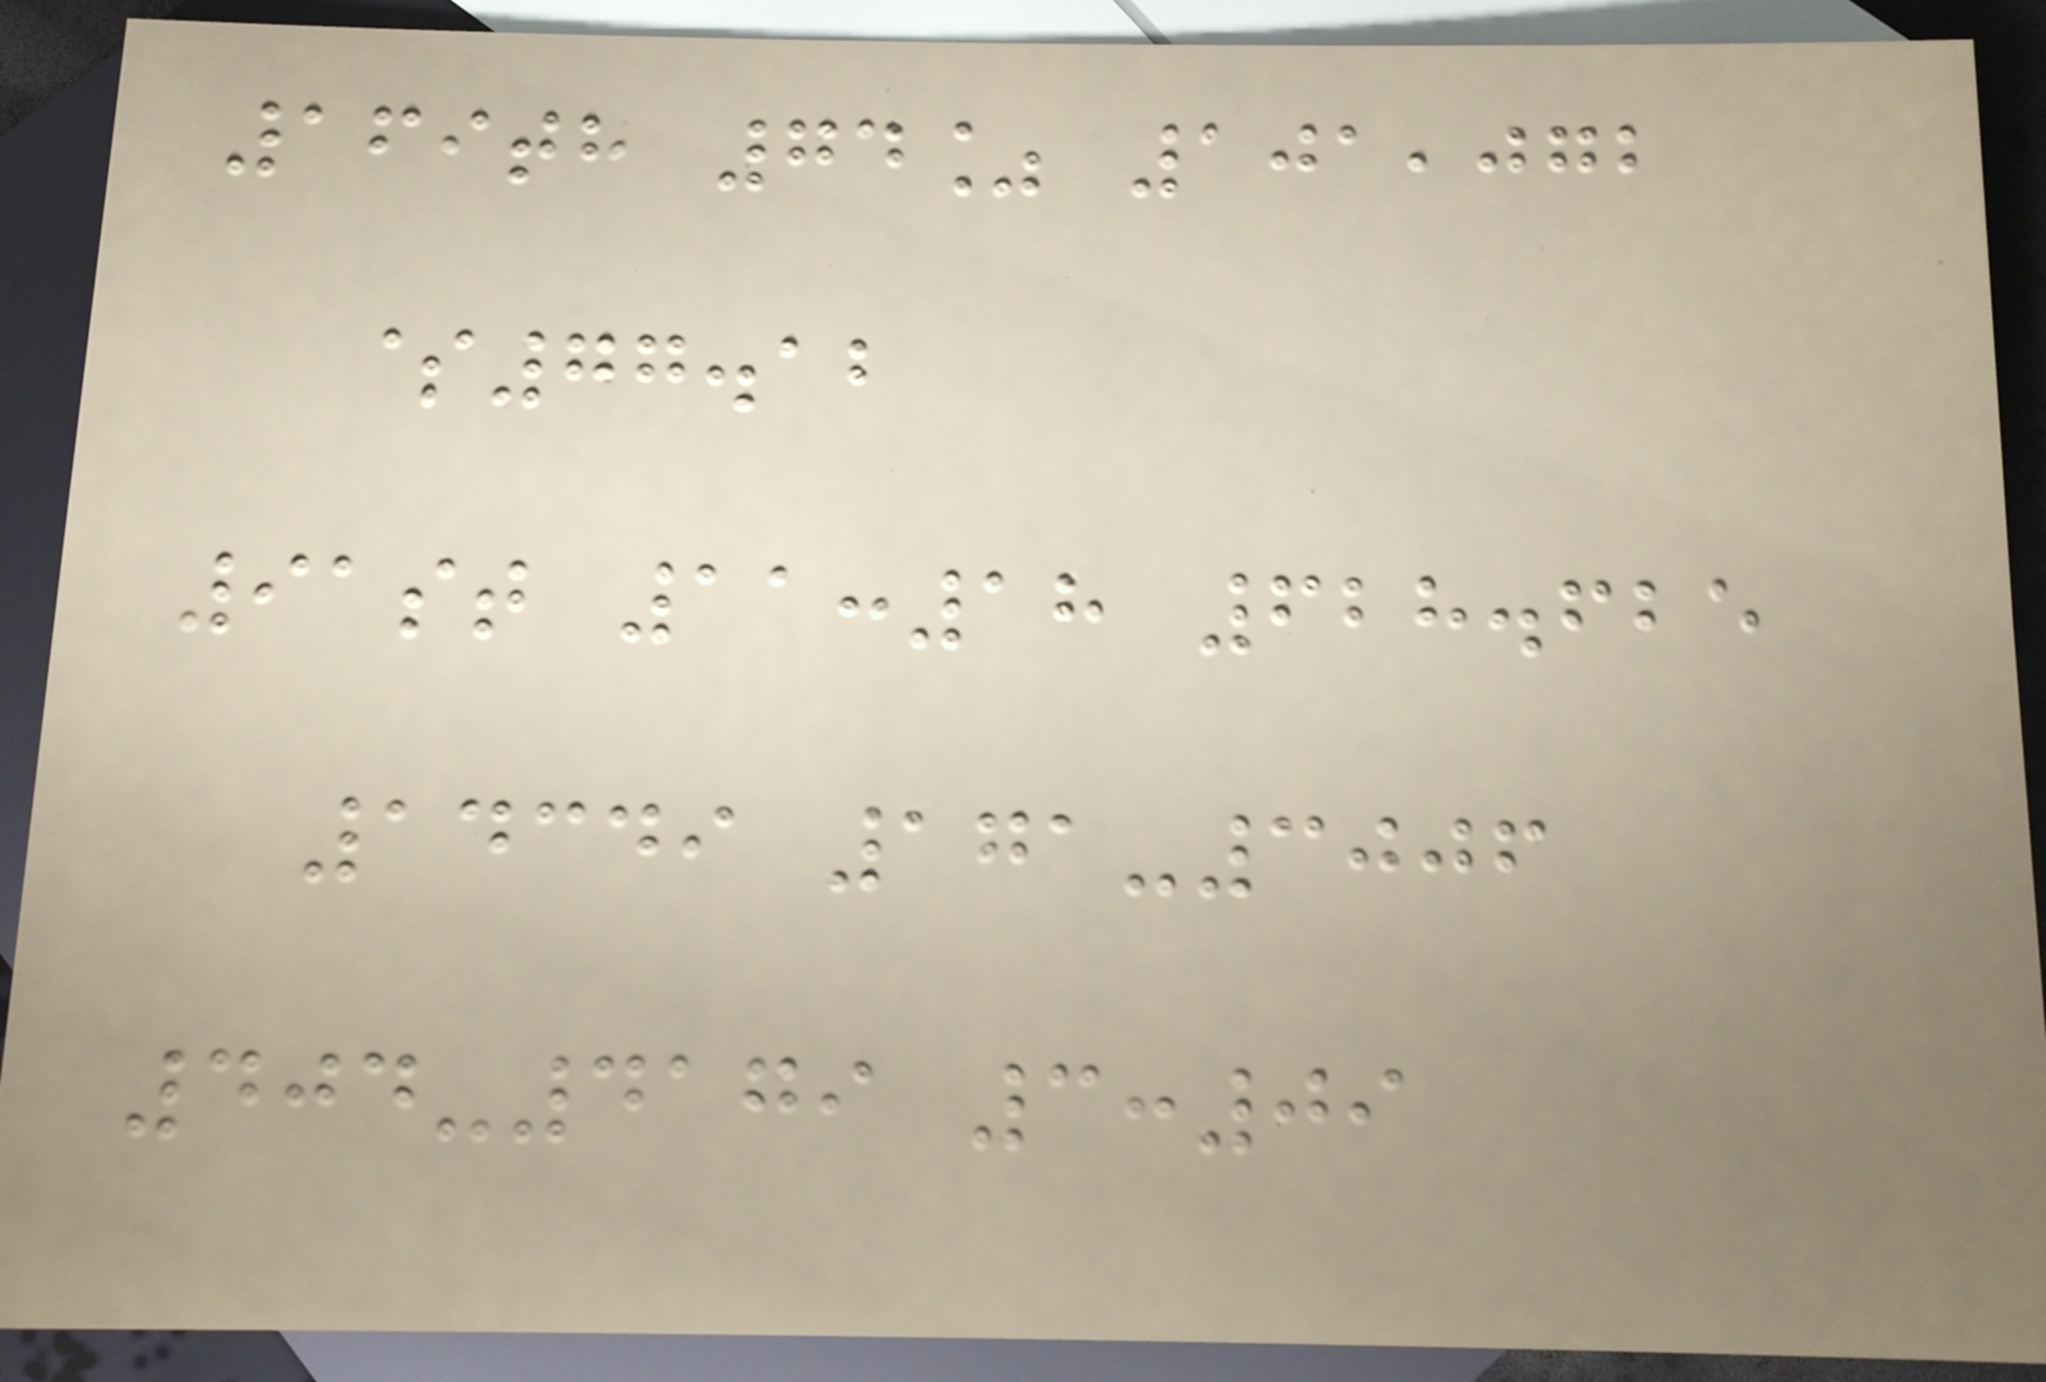169th 74% 101,072
$77.12
91st 11:18 628.625
14349 171-3006
404-4179 3:09
